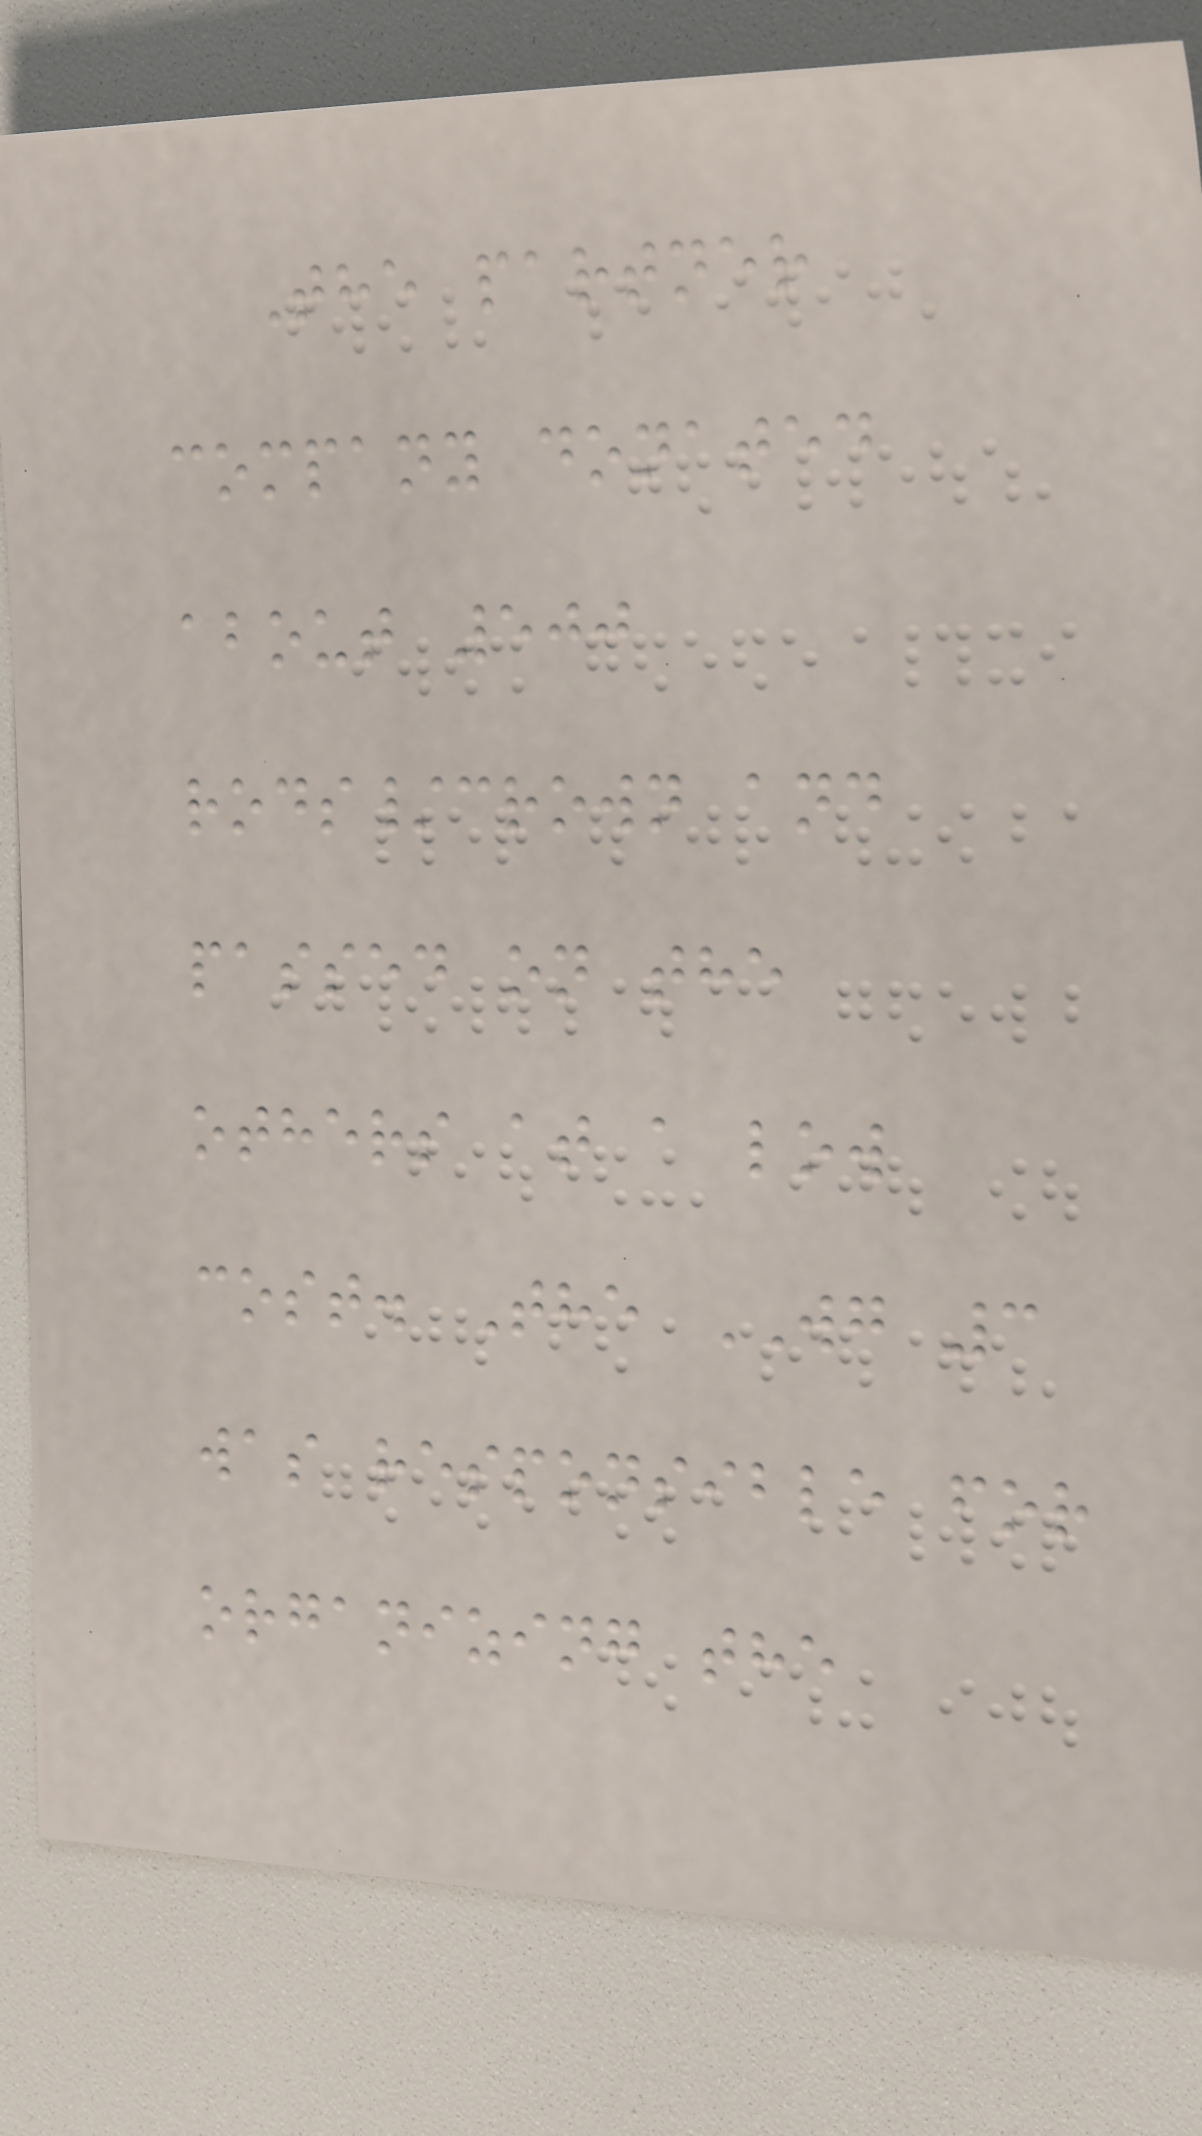The partner
company donated
about 500
rods/crown and
passed on the
others at a low
cost. The WG 3
was responsible for
organizing the
